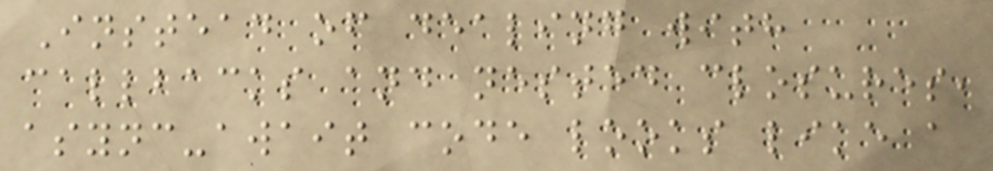Instead of dealing with
callbacks and nested closures,
async-await code looks like a
